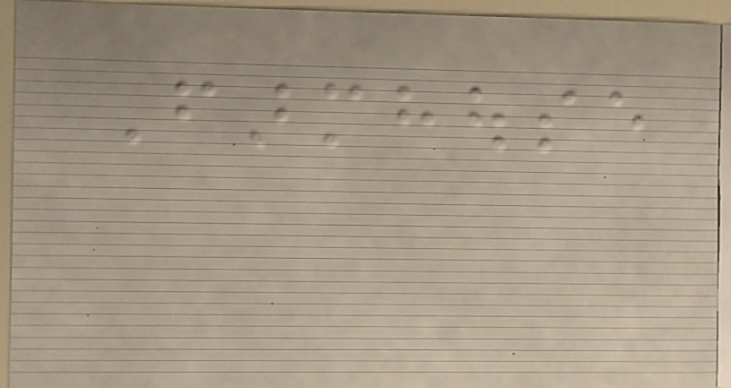Farmhouse
